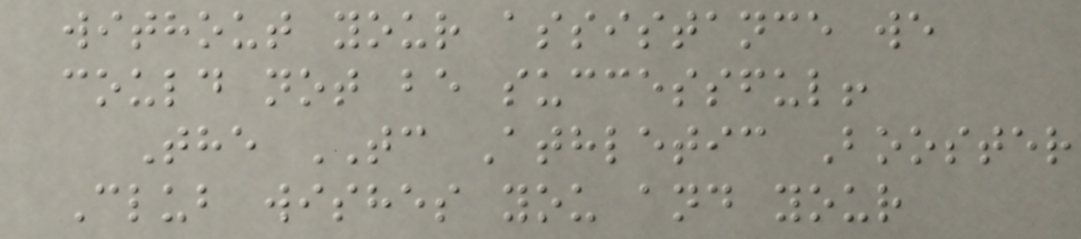without your assistance we
could not be successful!
The TC Athletic Booster
Club wishes you and your
